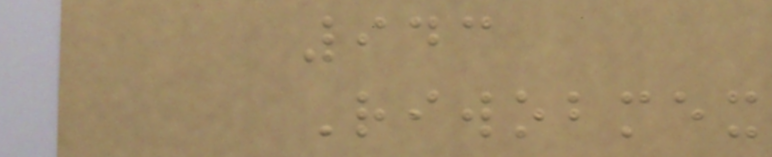943
Riwobmex
